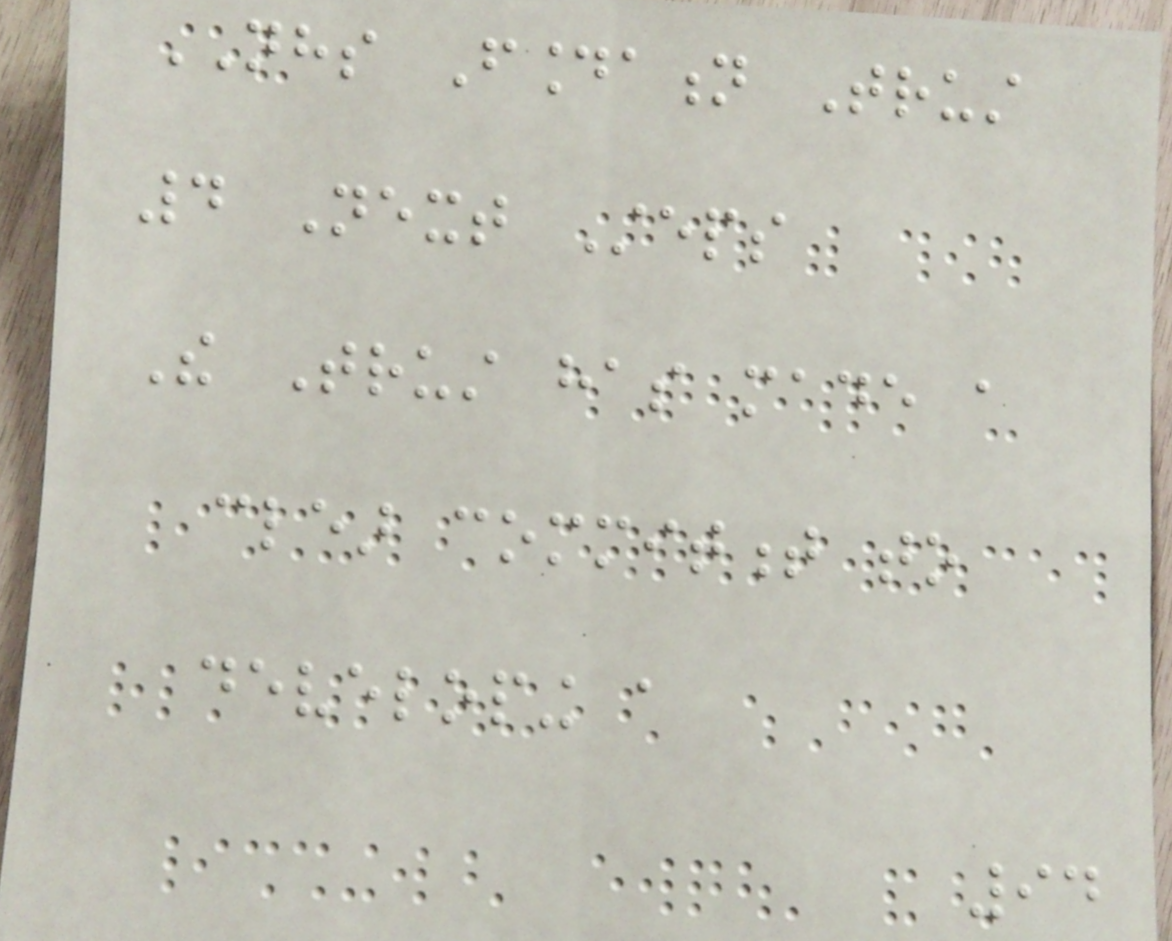NHS Foundation Trust
4 Next Steps
The Trust has made a
clear commitment to
developing a
94
